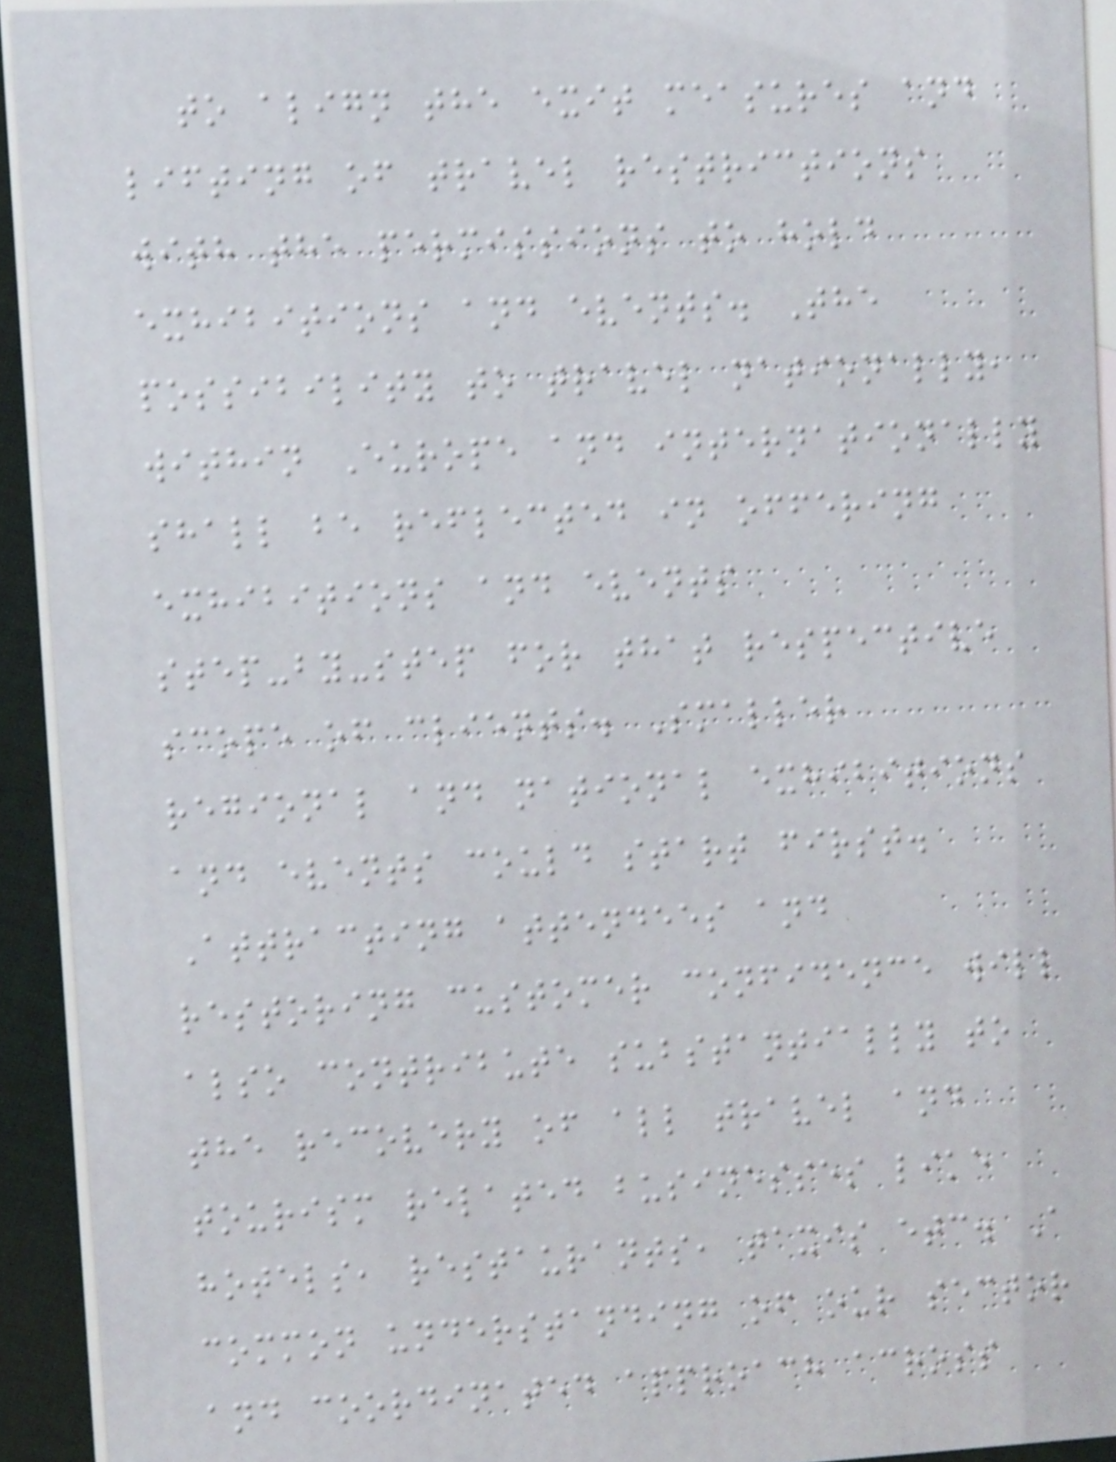to align the exit measures and
lifting of travel restrictions
with the permissions to hold
exhibitions and events. The
possibility to travel nationally,
within Europe and internationally
shall be reflected in offering
exhibitions and events
step-by-step for that respective
scope of clients. Smaller
regional and national exhibitions
and events could start first.
Attracting attendees and
restoring customer confidence will
also contribute substantially to
the recovery of all travel and
tourism related businesses like
hotels, restaurants, taxis etc. A
common understanding of our sector
and coordinated approach across
